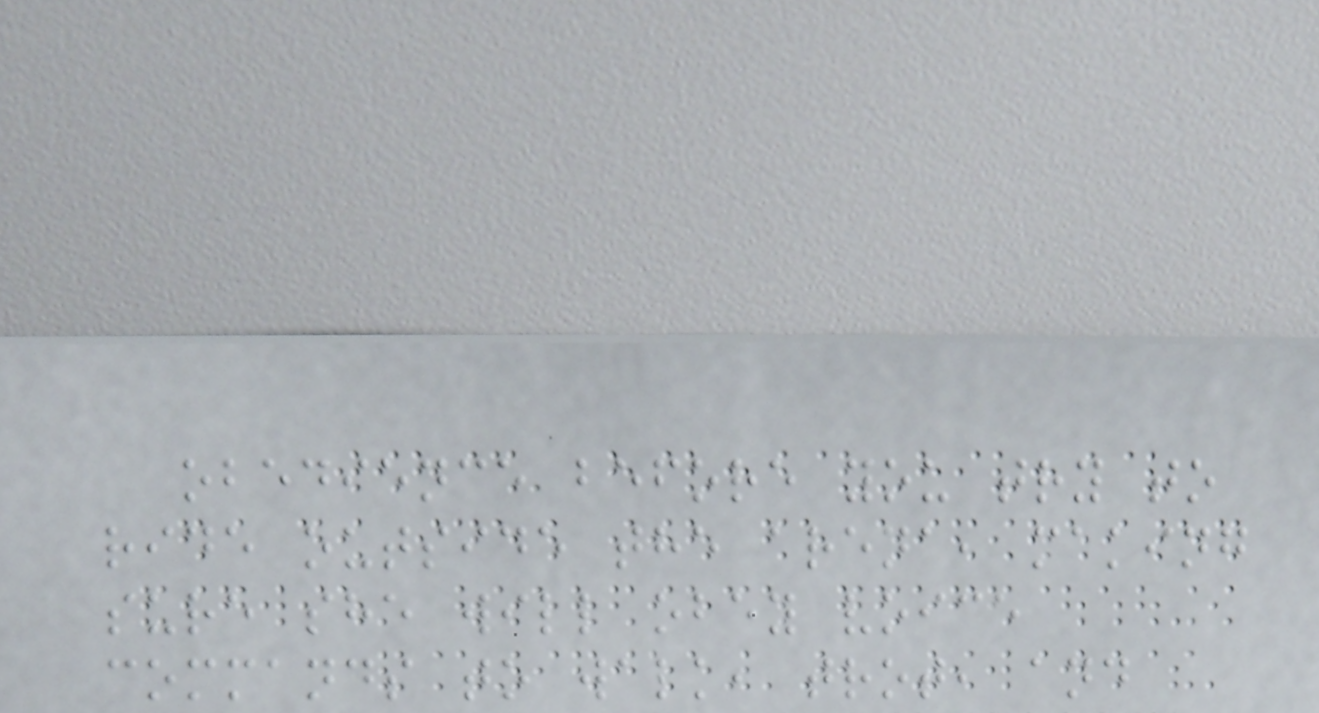obedience before you try to
ride outside the arena, making
sure she will obey voice
commands to walk, trot, and
